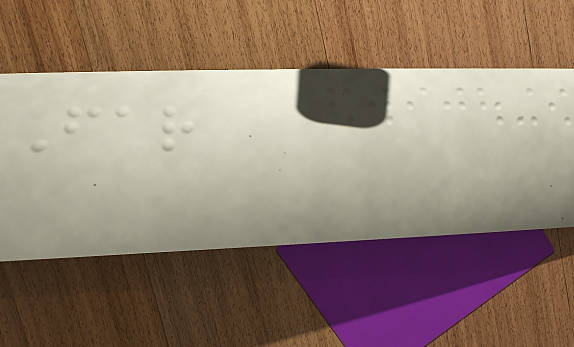Far
